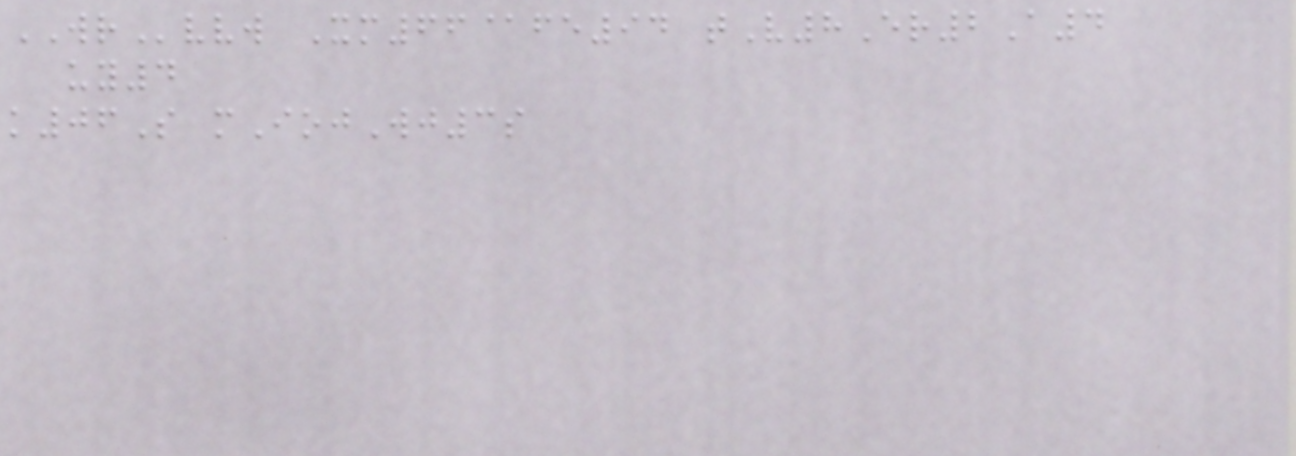WRvvw Xm66@fe94 tV8Er2A4
uy4
k06S mIojWj3s
